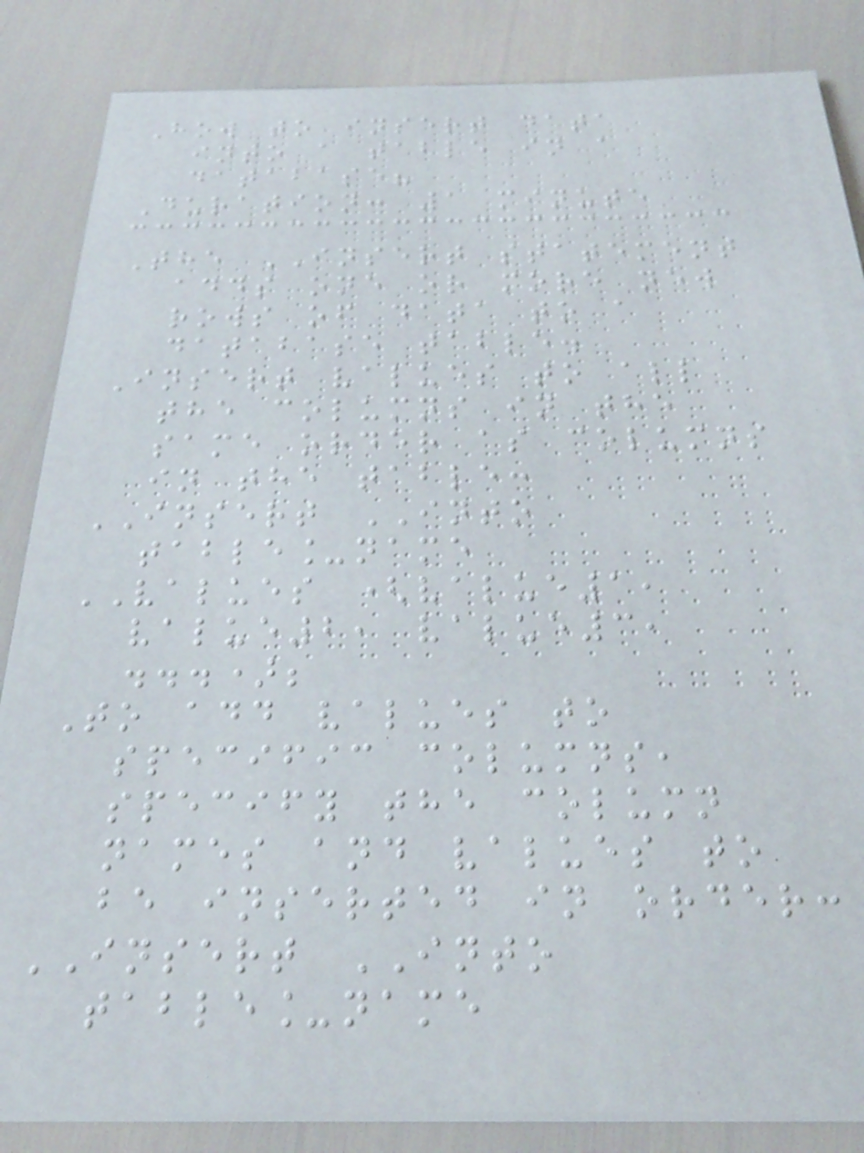How to insert data
into a table in a
database?
Duration: 1 minute
The INSERT statement
adds one or more new
rows of data to a
database table.
Insert values to all
the columns in the
same order as columns
in the table:
INSERT INTO
table_name
VALUES (value1,
value2, value3,
...);
To add values to
specific columns,
specify the column
names and values to
be inserted in order:
INSERT INTO
table_name
